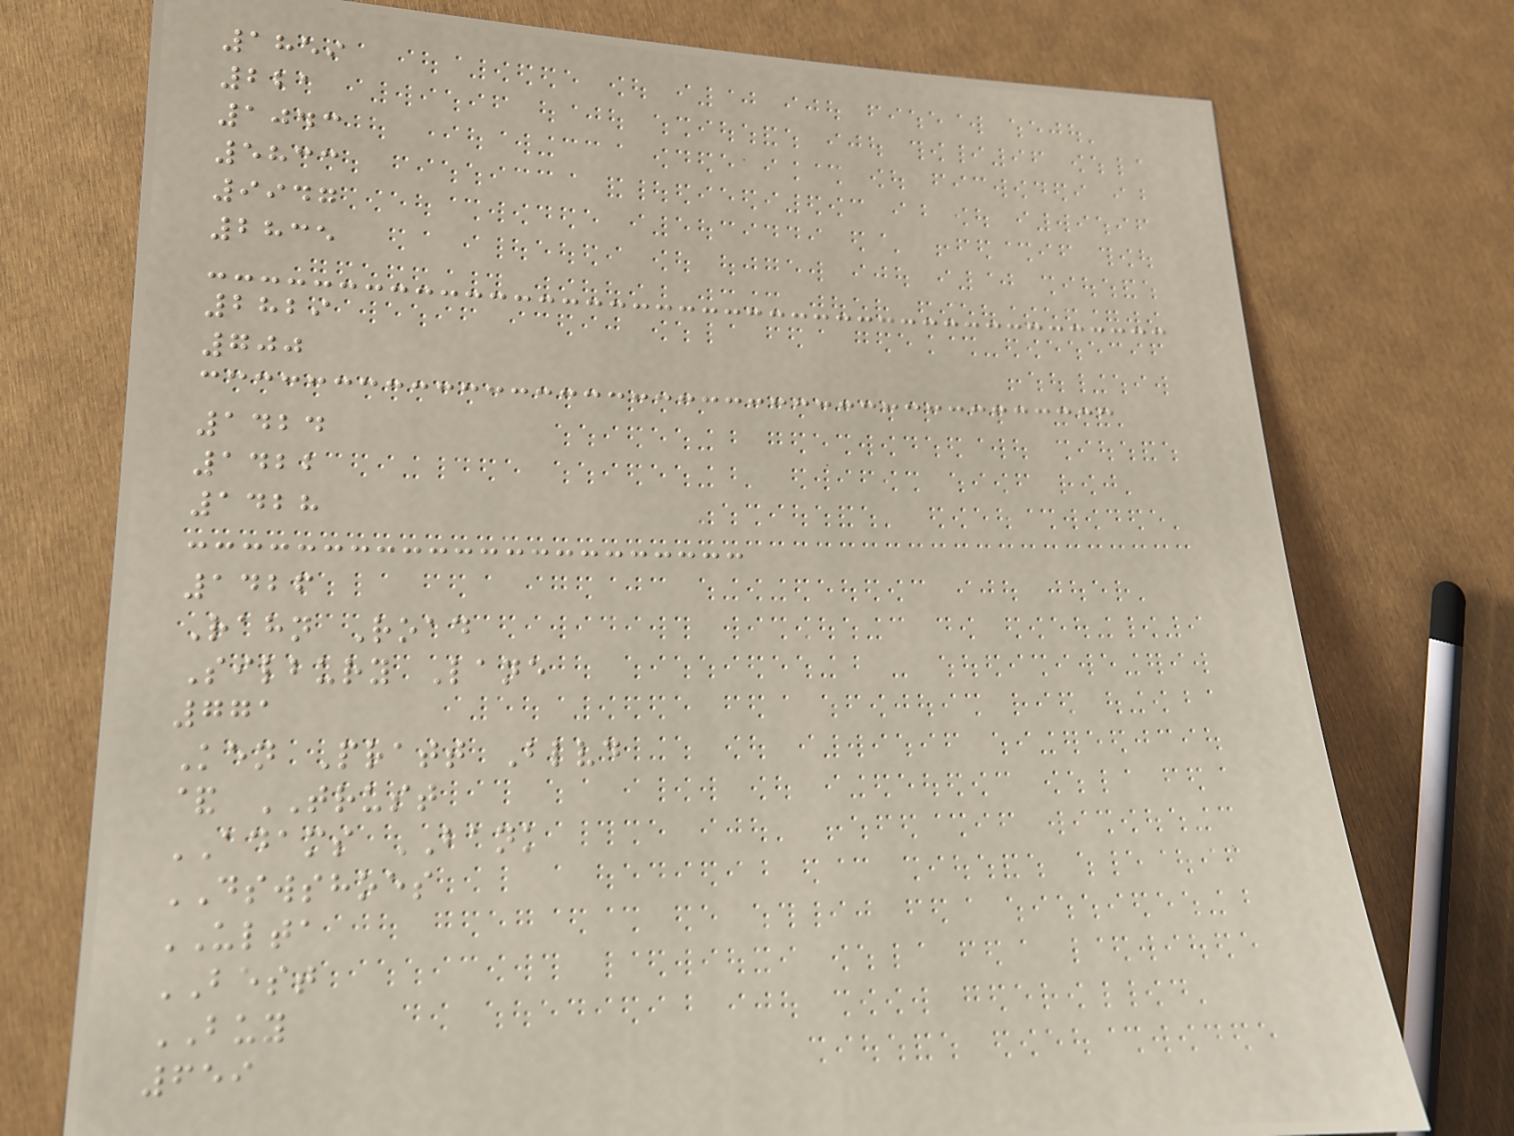1859
221
1043
5833
9947
2835
2829
700
1424
1422
1428
1426
Rahn Road
Silbury Lane
771
Ken Pratt Blvd
& TRUST
ADAMS BANK
DSWSHOES
ULTA
BEST
BUY
659
